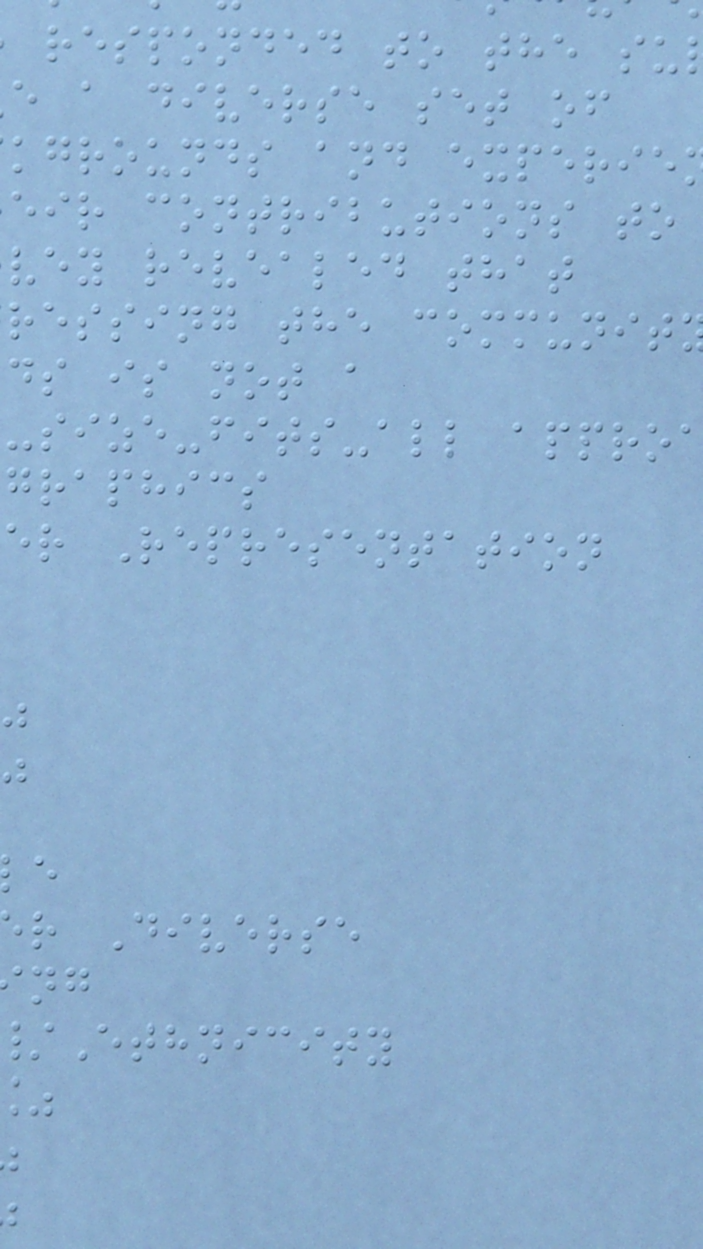responded to the su
e a diverse set of
kgrounds and experie
eir contributions to
vey revealed that
ressing the communit
ds is not a
-size-fits-all appro
graphics
er Representation
r Diverse
Ethnicity
